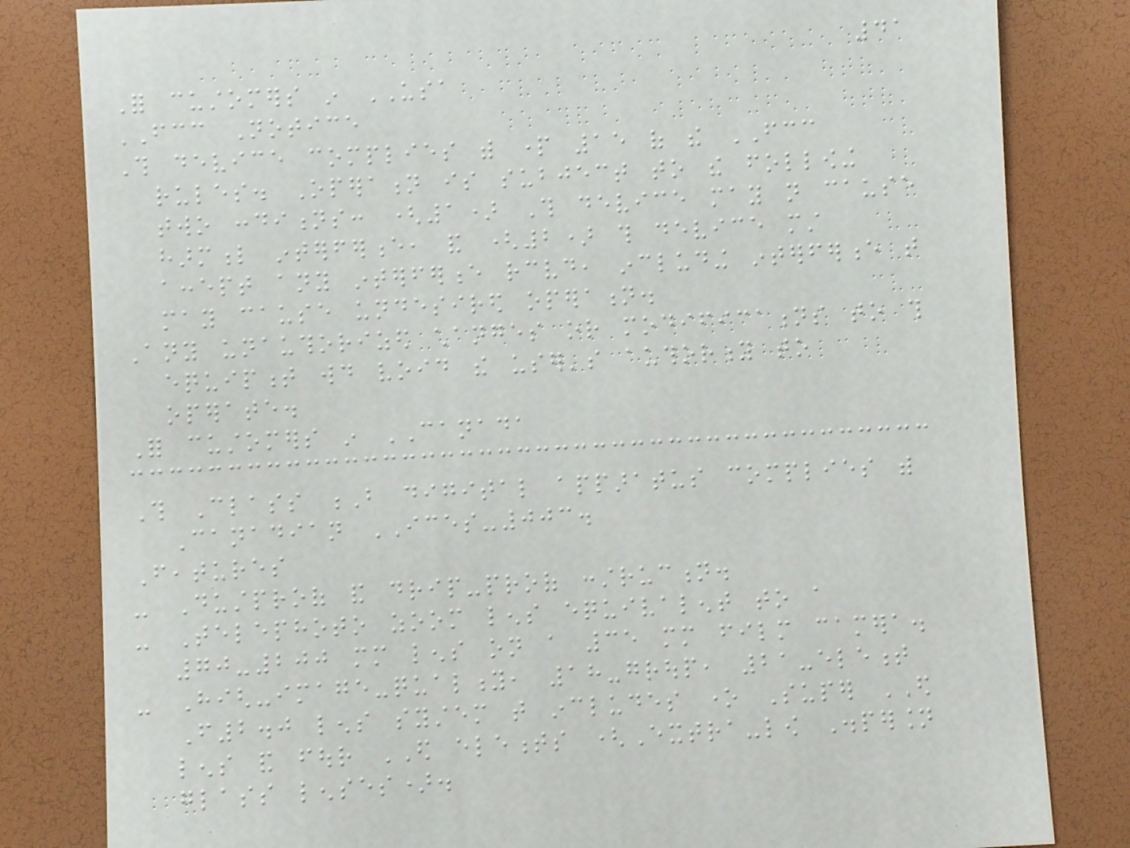41
For customers in USA
FCC Notice
This device complies with part 15 of the FCC
rules. Operation is subject to the following
two conditions: (1) This device may not cause
harmful interference, and (2) this device must
accept any interference received, including interference that
may cause undesired operation.
Any unauthorized changes or modifications to this
equipment would void the user's authority to
operate.
For customers in CANADA
This Class B digital apparatus complies with
Canadian ICES-003.
Features
- Dustproof and drip-proof construction.
- Telephoto zoom lens equivalent to a
70-200 mm lens on a 35 mm film camera.
- High-image-quality, 18-group, 21-element
F2.0 lens system that includes one Super ED
lens and four ED elements (Extra-low Dispersion
glass lenses).
